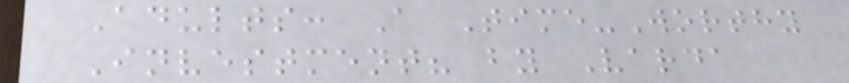Adults: A Time-Worthy
Investment? by Varda
